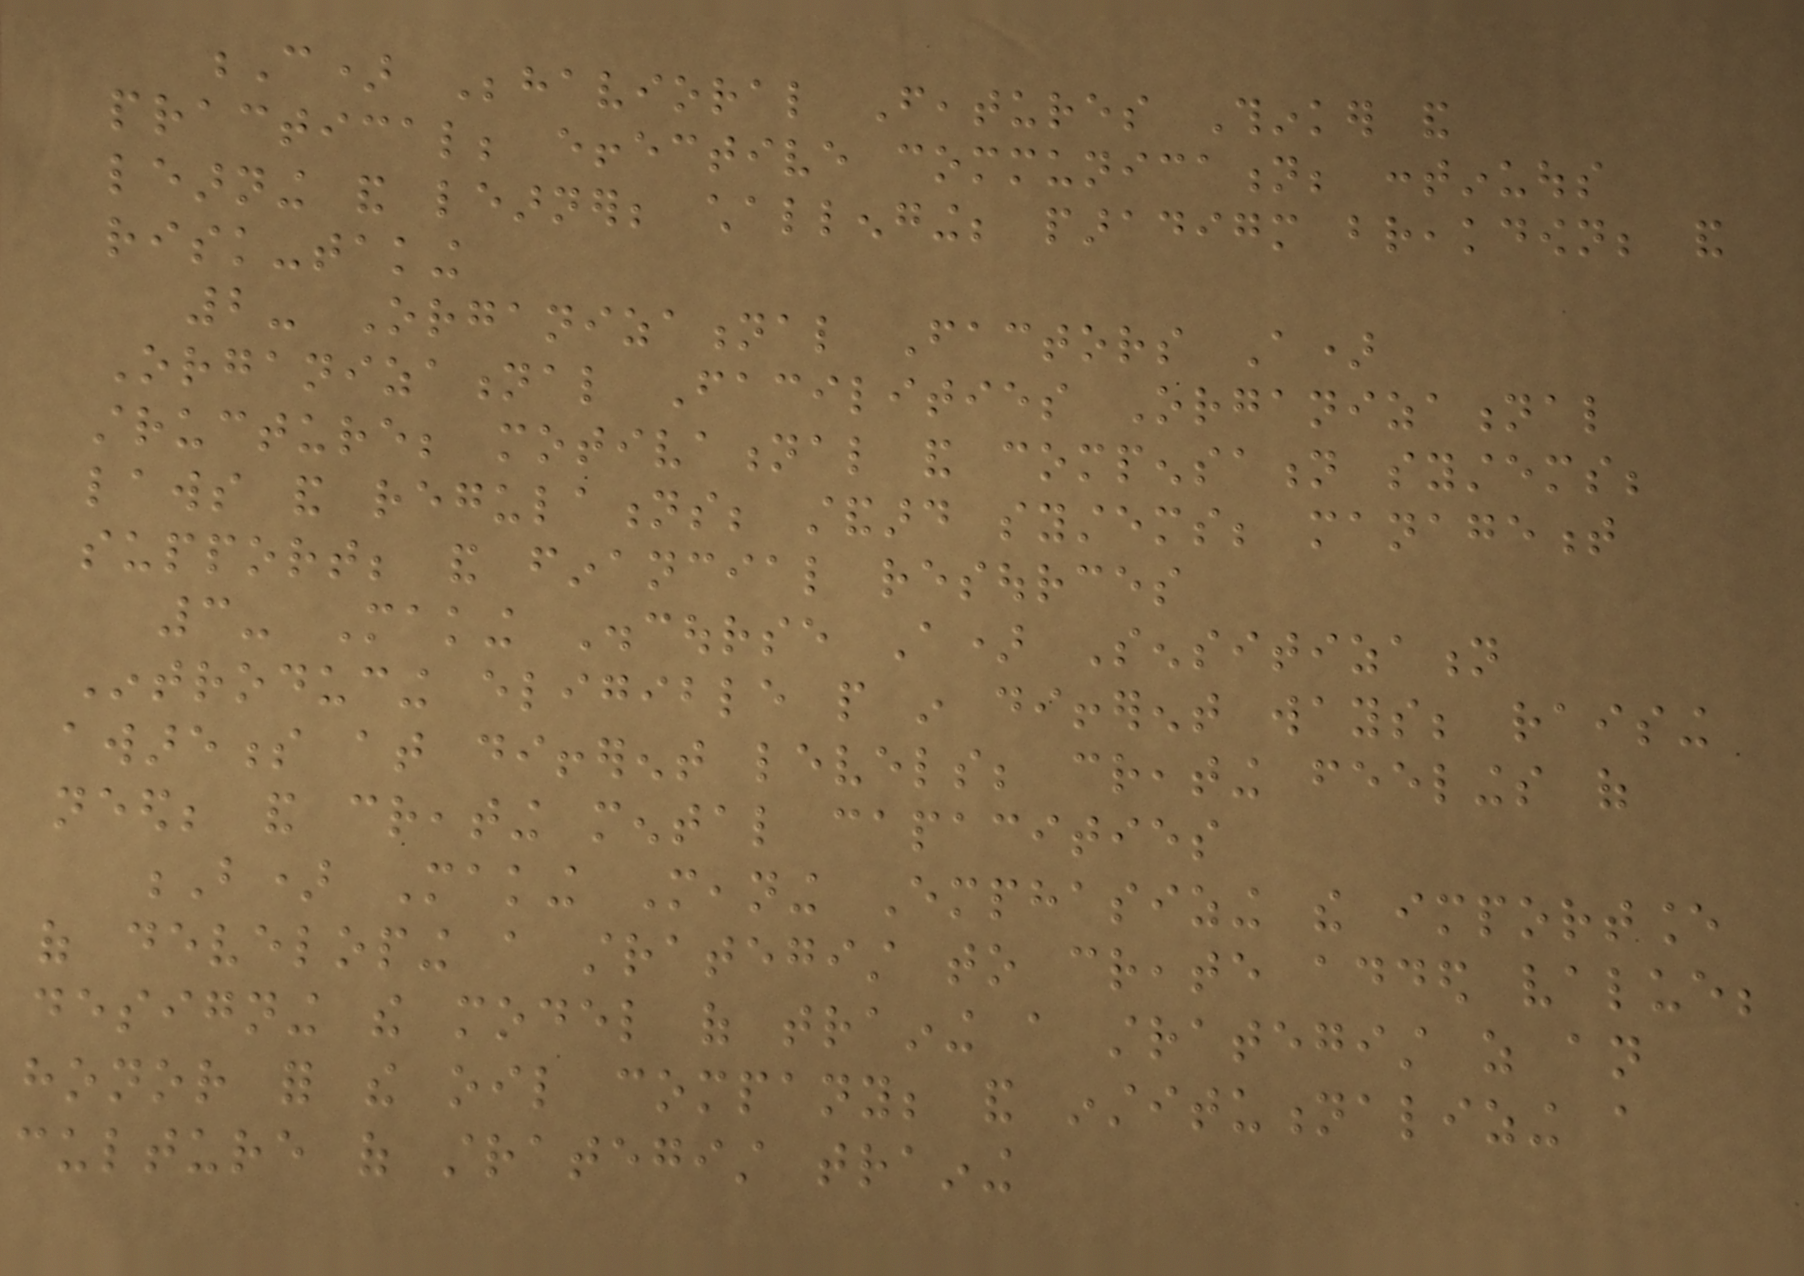C) Behavioral Features Thinker and
practical; effective communication; continuous
learning and learner; challenging; paradigm breakdown; and
risk-taking
2- Organizational Factors A)
Organizational Facilities Organizational
structure; motivational and compensation systems;
laws and regulations; standard systems; management
support; and financial resources
3- Making Discourse A) Sensitization
Introducing eligible people in different ways; raising
awareness at different levels; creating feelings of
need; and creating mental capacities
B) Making Meaning Emphasizing the importance
of developing a strategist to create added value;
designing the model of training a strategist as an
honor for the oil company; and institutionalizing a
culture of strategist training
